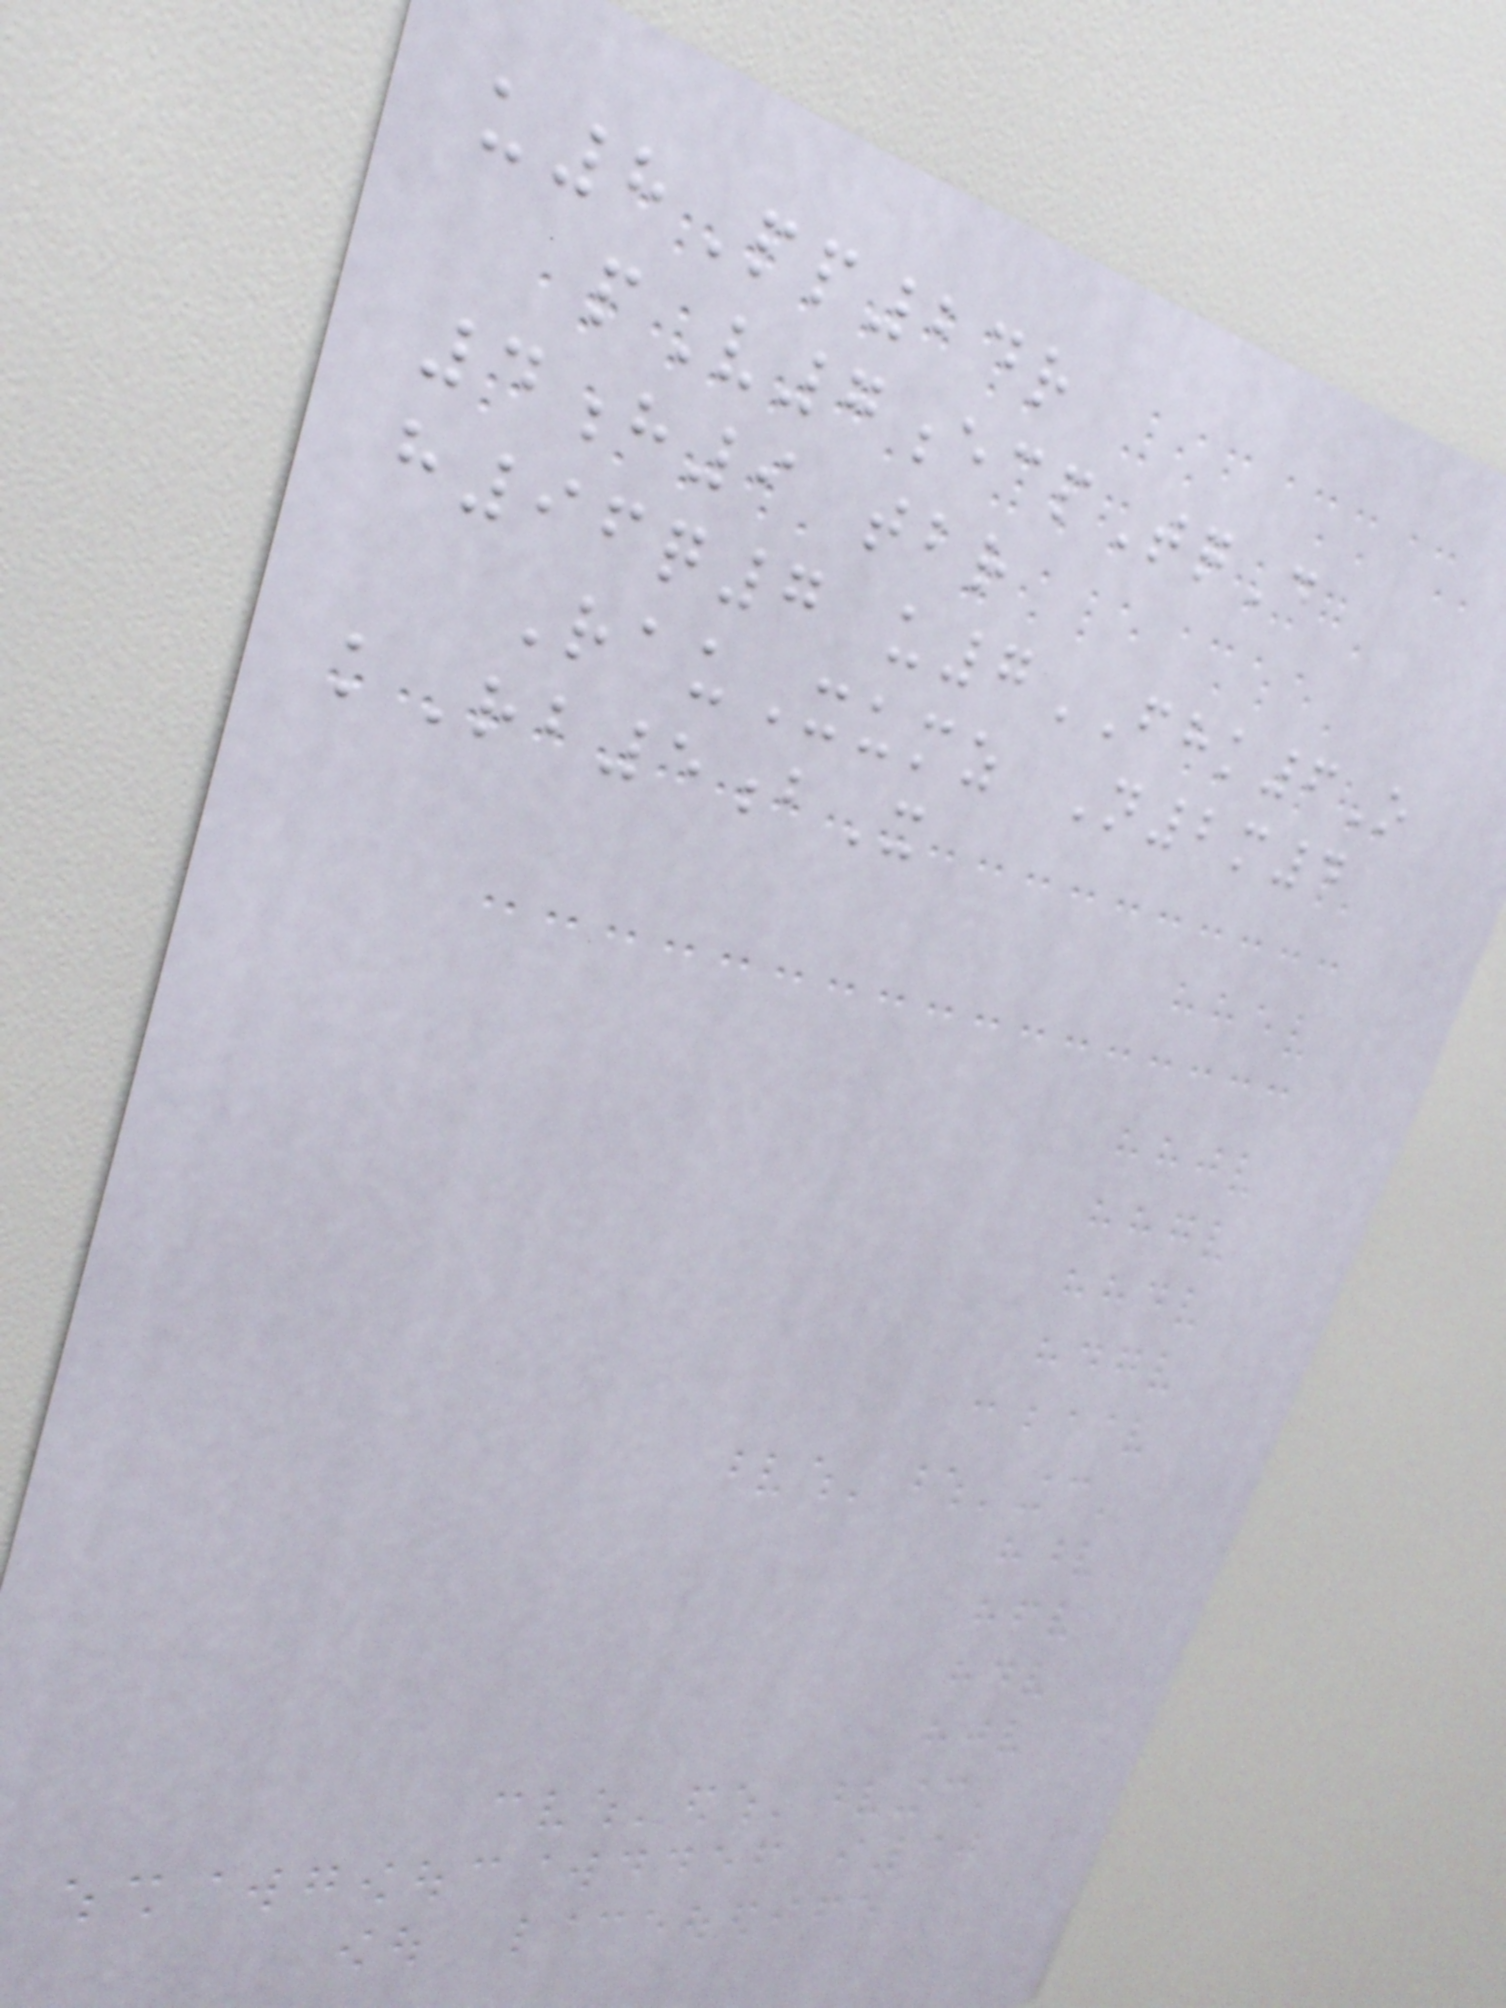u8Pp24r
pV7ecpTqD
4h9 tbr
h96q7 u7FHK6O
RauXumz N2m4
kRb5bX
